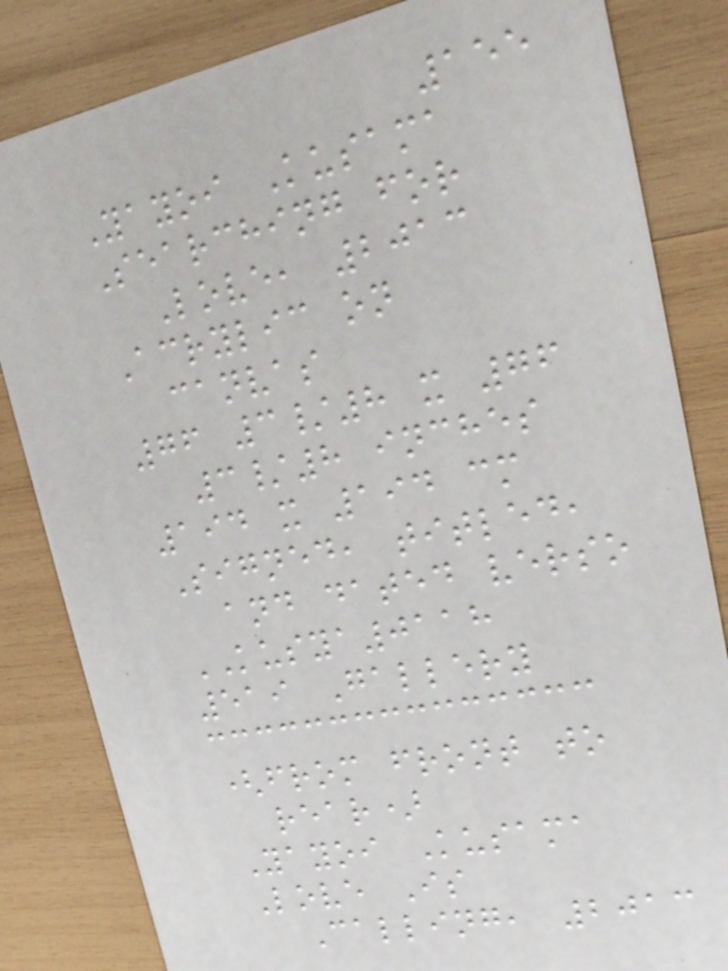155
Yayoi Kusama
Searching for
Love, 2013
Acrylic on
canvas
76 3/8 x 76
3/8 inches
194 x 194 cm
Signed, titled,
and dated verso
KUSYA0118
519 Gallery
(from front to
rear)
Yayoi Kusama
Love Is
Calling, 2013
